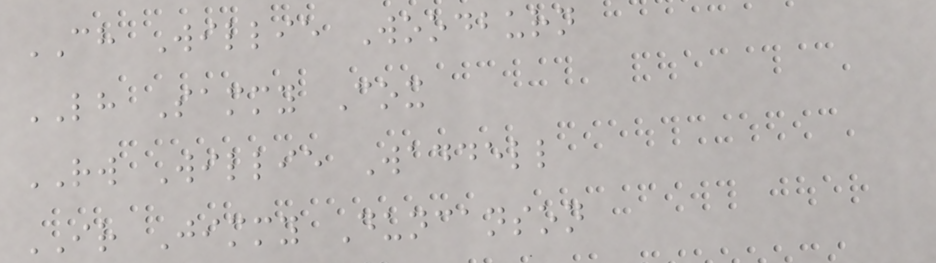CH Willie Woodburn
LH Sammy Cox
RW Willie Waddell
IR Jimmy Duncanson
